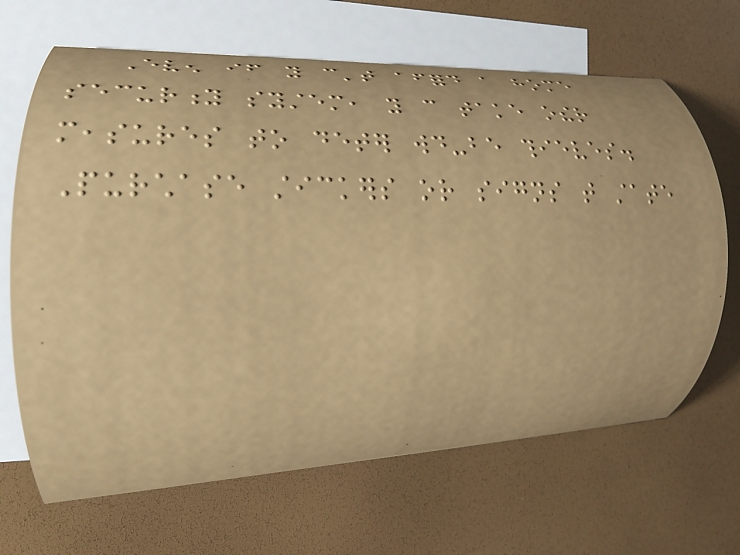Even if you can't afford a home
security system, you can take other
measures to deter would-be thieves.
Purchase stickers or signs that state
